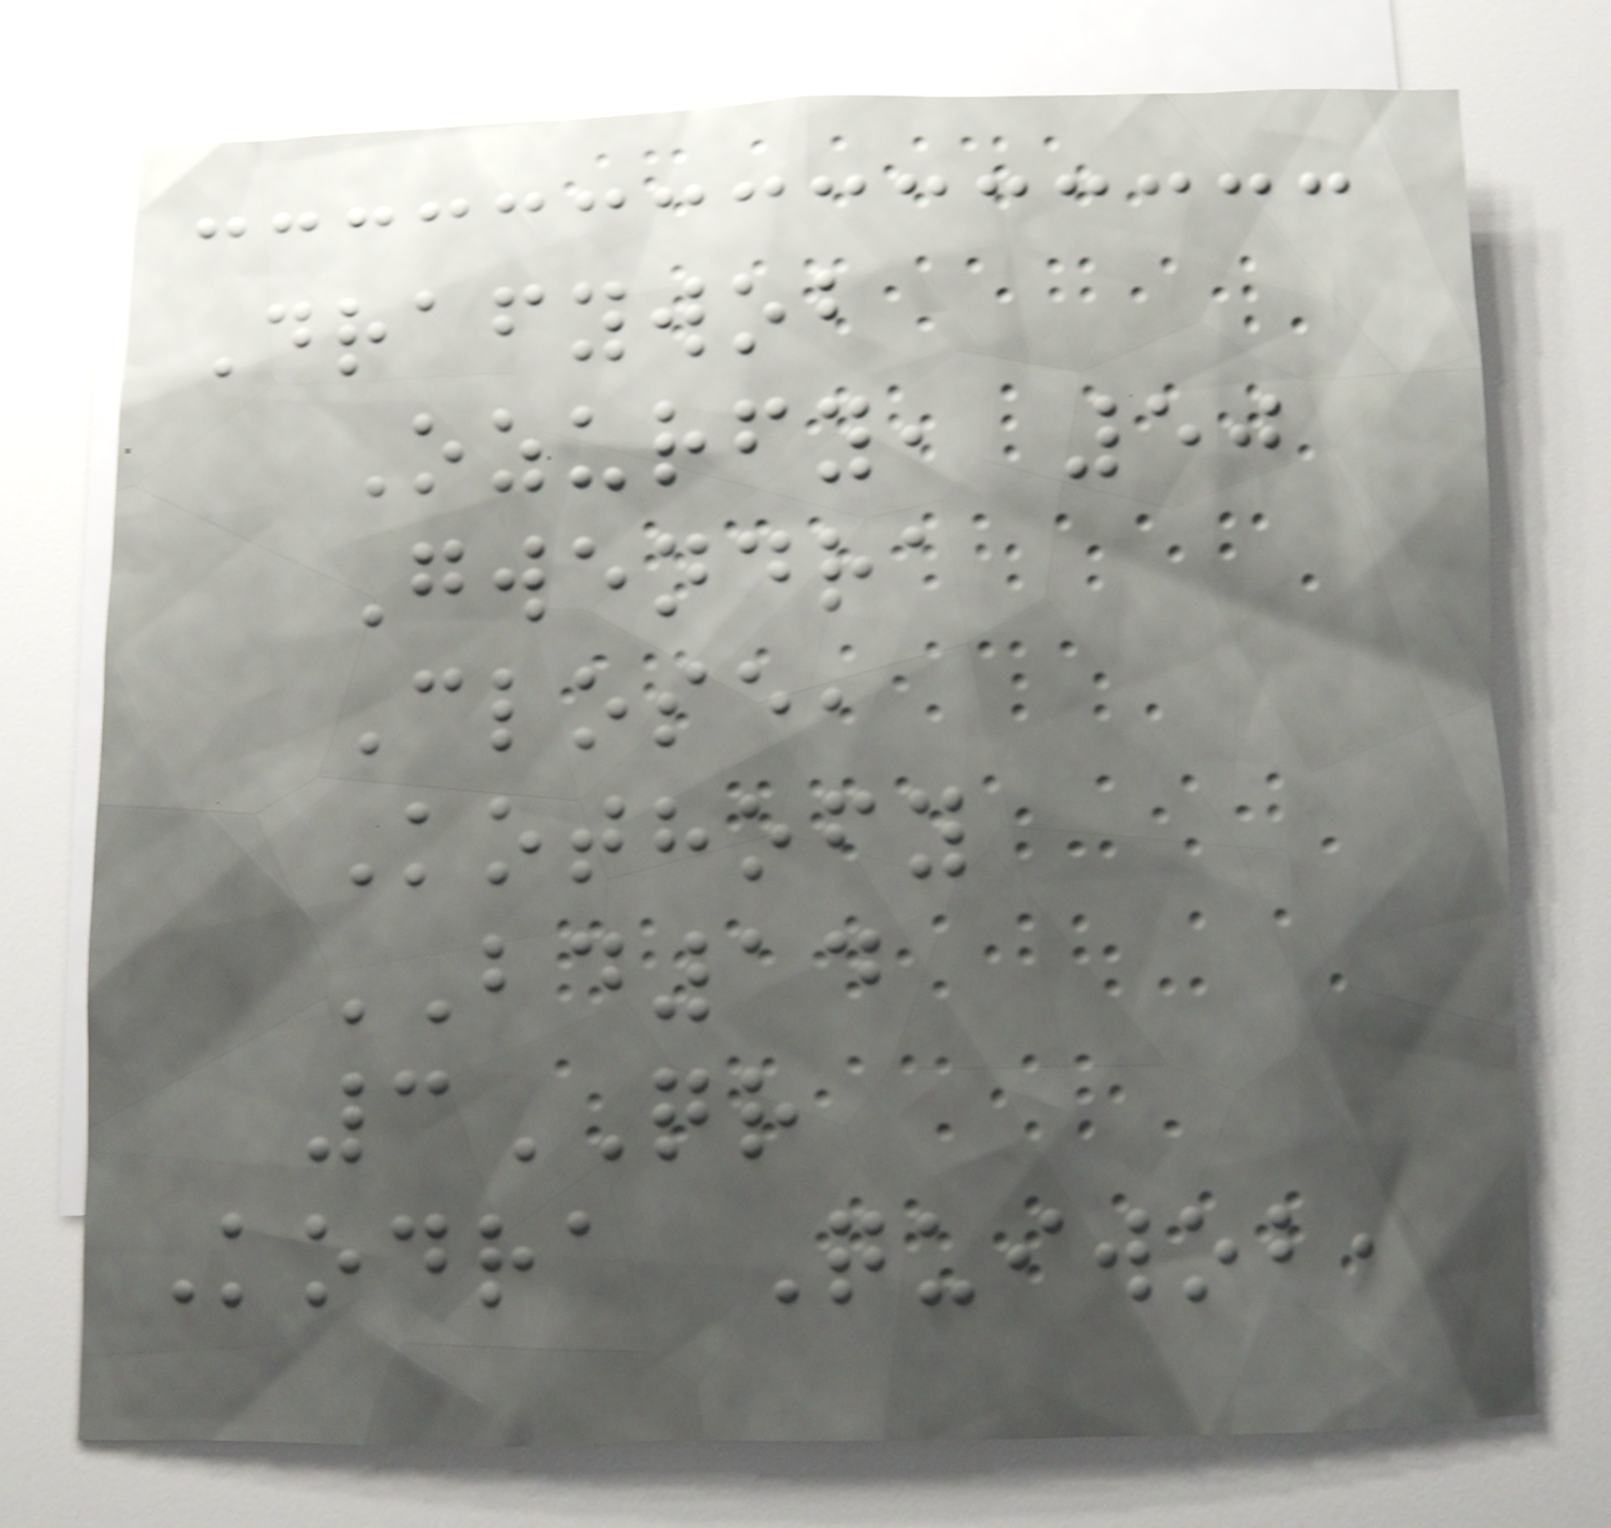Drafywob
Ozurfy, 50
Gwendra
Close,
Kothofy
BD14
3QR
Kodra Quiwob,
